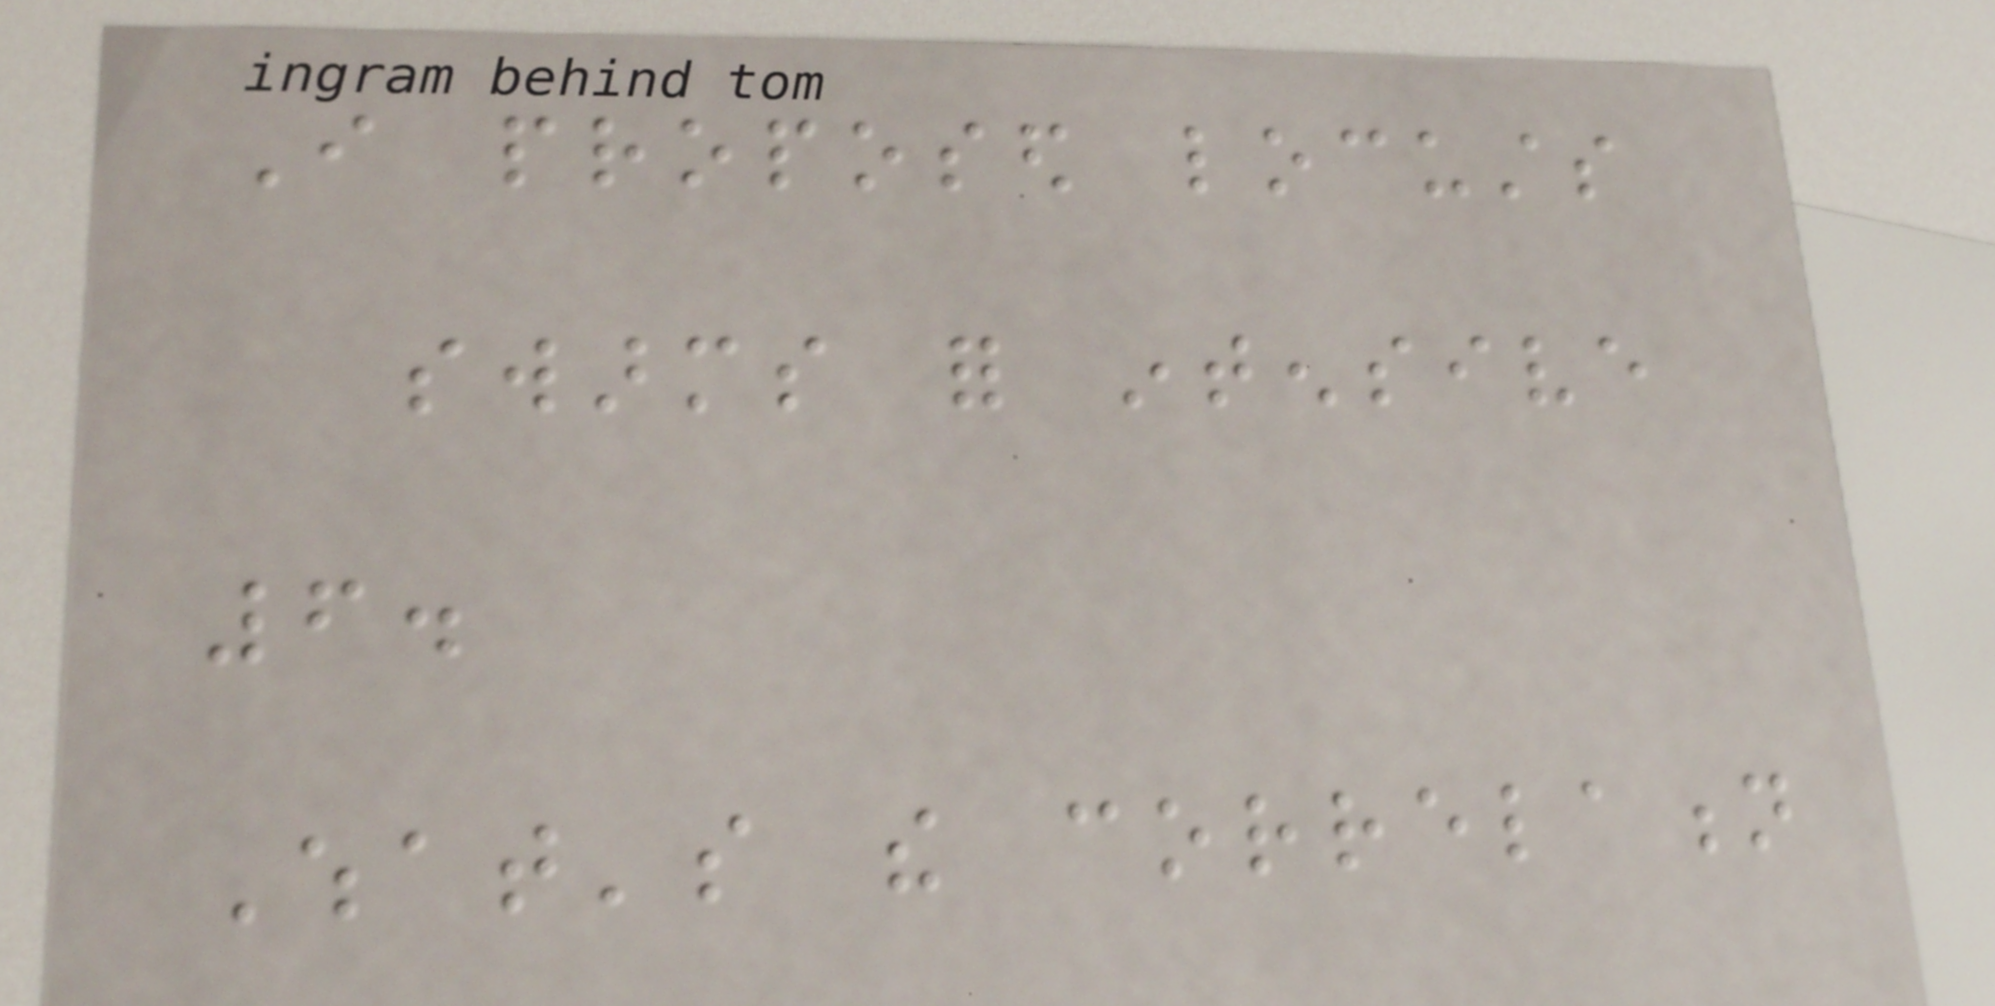I proposed locusts
swarms for intensive
6.
What's the correlation
